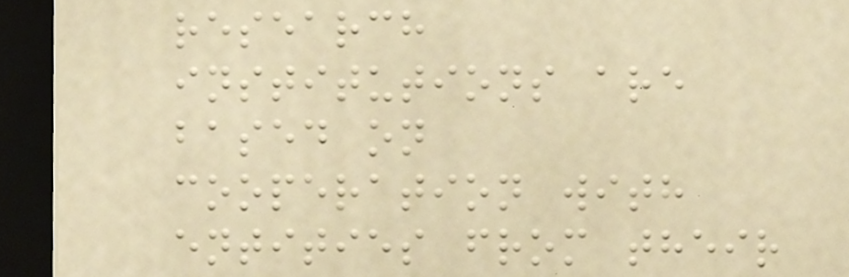research
institutions are
based on
cooperation with
entities from their
